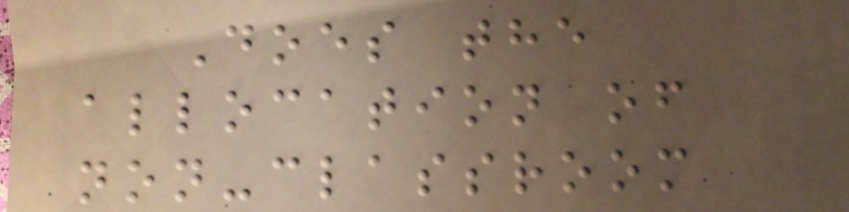Does the
allocation of
non-classroom
